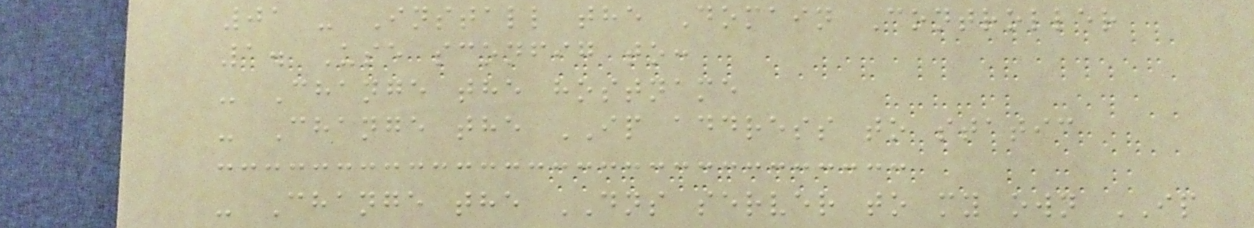01 - Install the Domain Controller
1. Use sconfig to:
- Change the hostname
- Change the IP address to static
- Change the DNS server to my own IP
